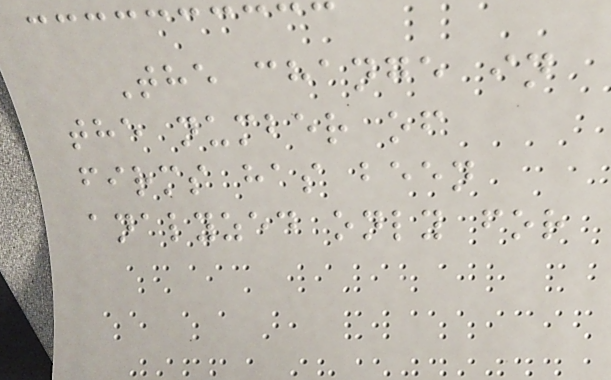The change in
the number of
firms has been
analyzed only for
